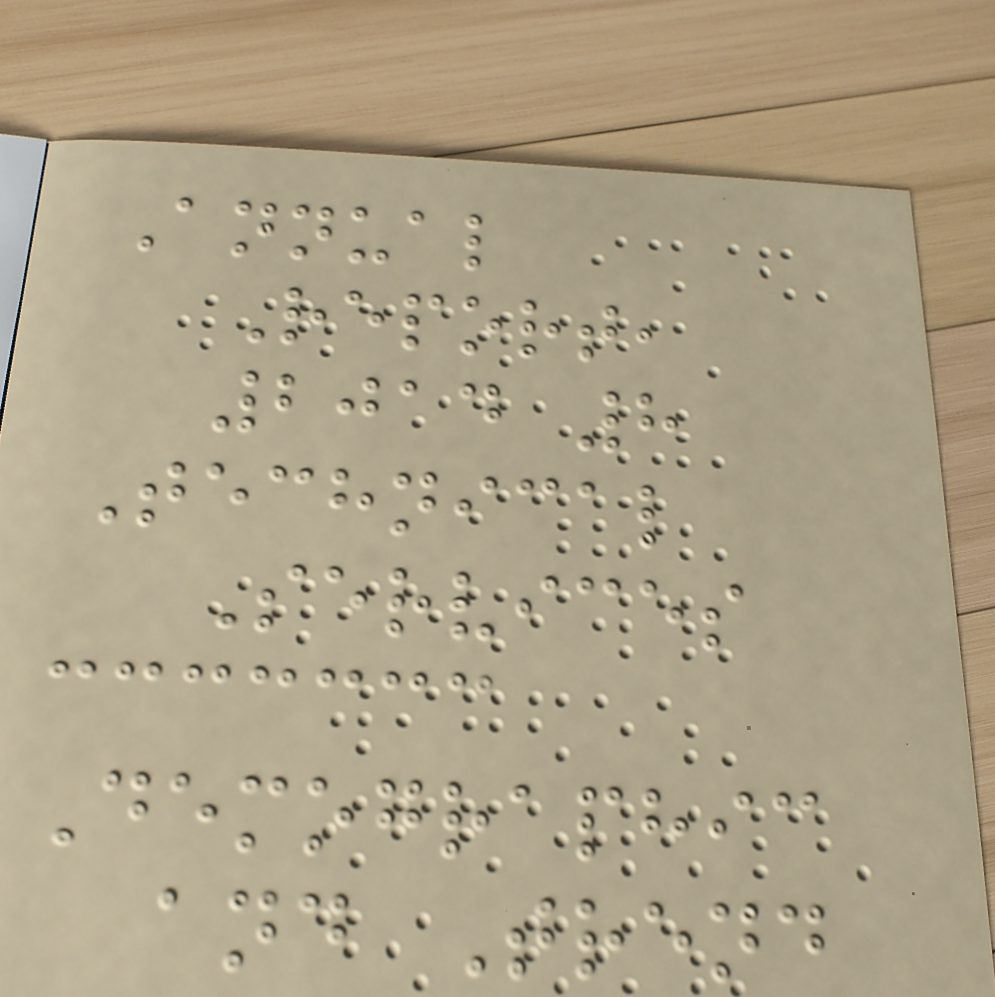Annual
Report,
2014 8
Technical
Services
Demographic
and Trend
